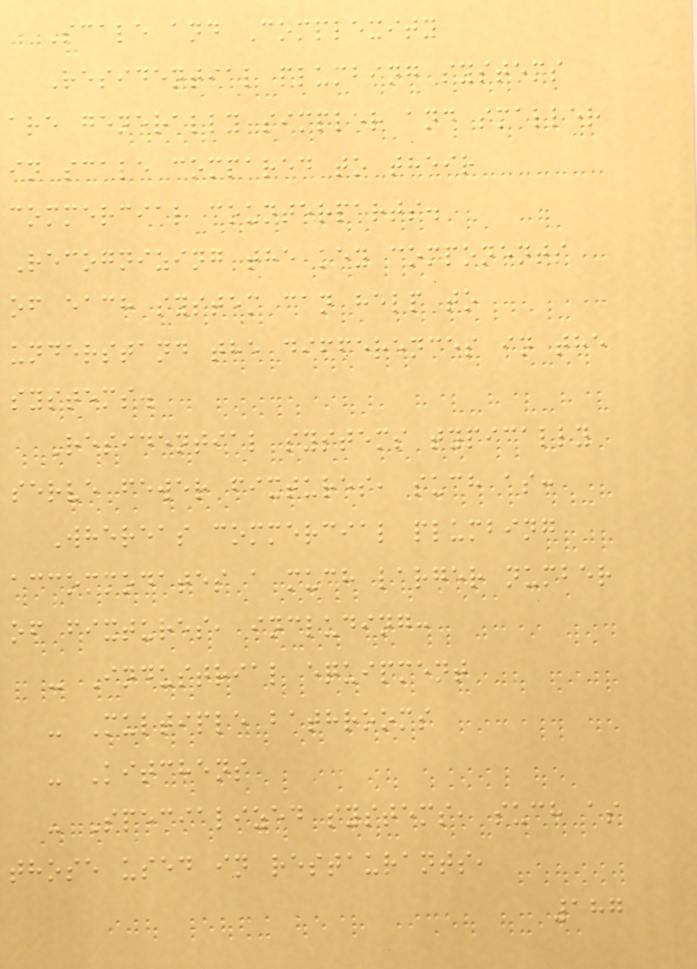Scale and Complexity
Residential plumbing systems
are generally simpler and smaller
in scale compared to their
commercial counterparts.
Recognizing the key components
of each system can help to
understand the differences in the
systems.
Residential systems typically
serve fewer fixtures, such as:
Whereas commercial plumbing
accommodates a much larger number
of fixtures, including:
- Industrial equipment
- Multiple bathrooms
- Kitchens
- Specialized systems, such as
those used in restaurants,
187
